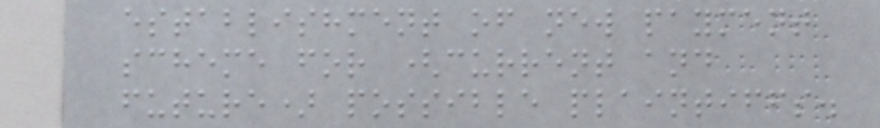establishment of new payment
scheme for (current and
future) possible plaintiffs.
